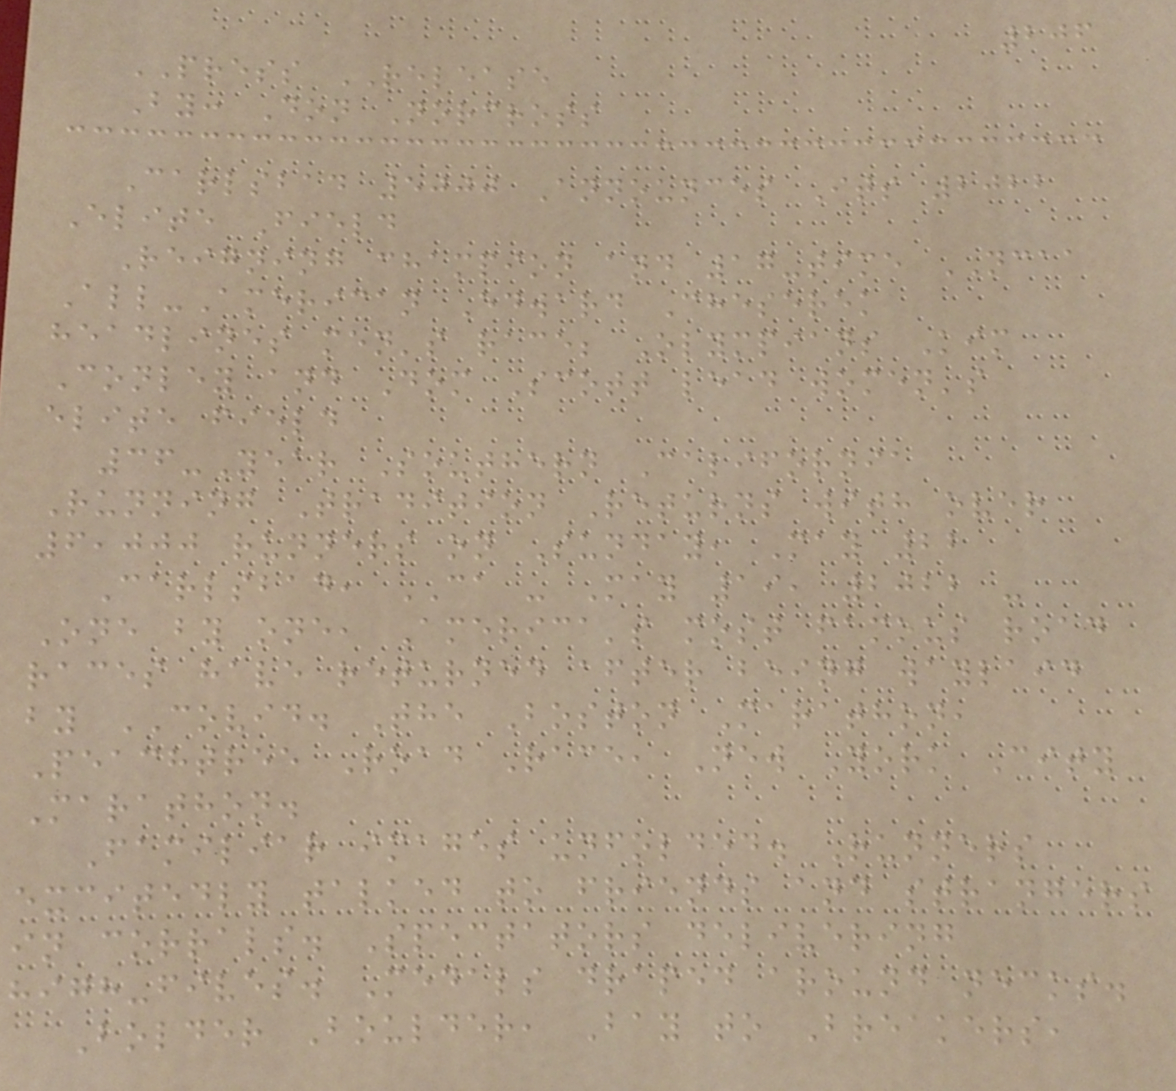206
PRESS RELEASE
By: Don Norcross
Carlsbad 5000 Announces Its 2022
Elite Field
Reigning champion and 17-time NCAA
All-American Edward Cheserek
headlines men's race; Olympians Kim
Conley and Dom Scott lead women's
elite field
36-Year Southern California
Running Tradition Returns with over
6,000 runners on Sunday, May 22
Carlsbad, CA - May 19, 2022 -
One by one, America's most famous road
races have returned after being waylaid
by COVID. The Boston Marathon,
Peachtree Road Race, New York City
Marathon.
Familiar images unfolded. Runners
excitedly talked to friends and strangers
in corrals. Spectators delivering
high-fives. Medals draped around necks.
Bolder Boulder, Bay to Breakers,
